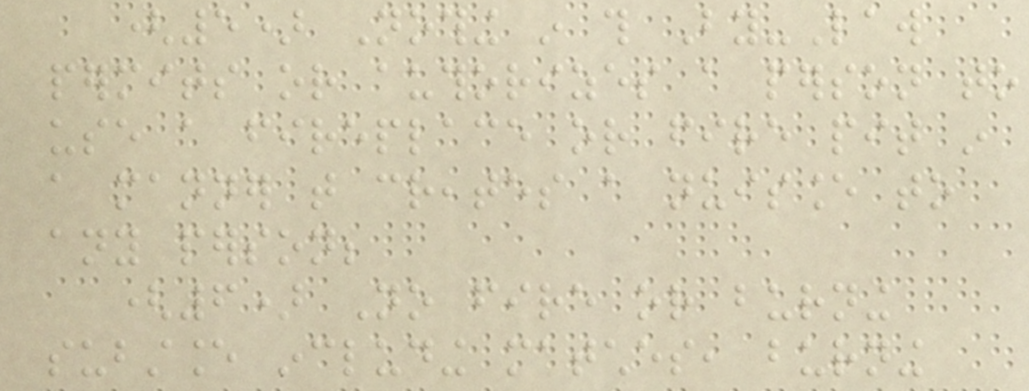(5) Nothing in this By-Law
permits or authorizes a person to
use a fireplace or fire pit in
a manner that creates a nuisance to
any person;
(6) No fire or burning
substance including matches, burning
